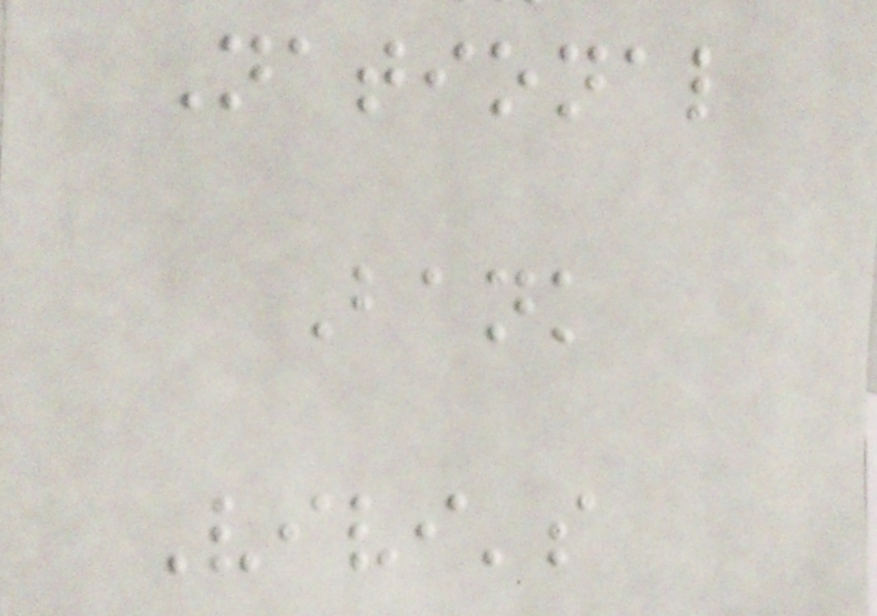National
Bank
Vivi's
